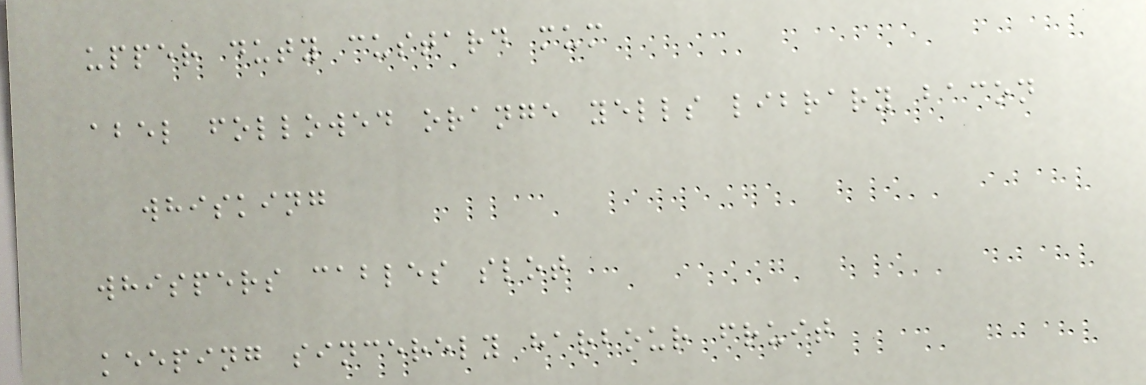upper duty custard mum
abel followed orange yells library bacon
whisking
whispers cables slot
keeping sincerely harbour fruit
